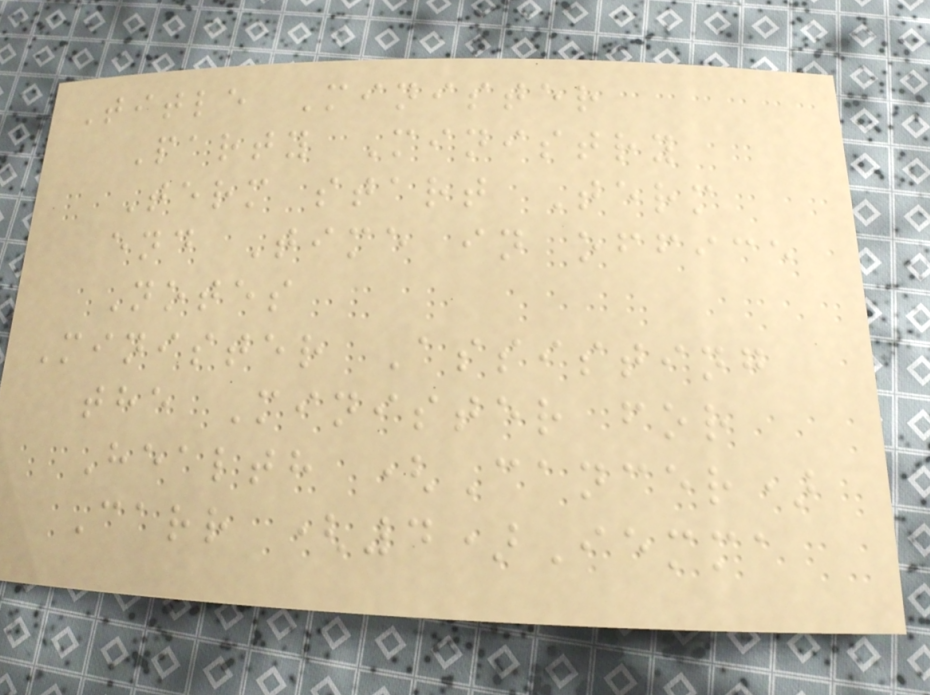Title Minister
Party Ministry
Term start Term
end Time in office
Notes
Minister Assisting
the Minister for
Health (Cancer)
Carr (4)Iemma
